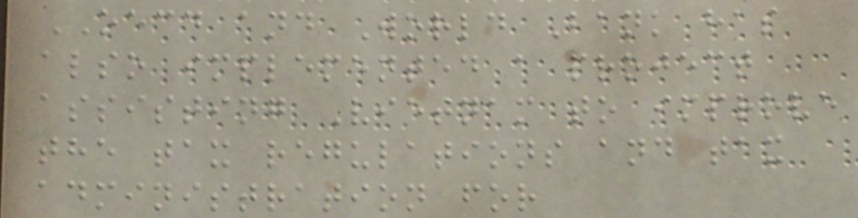OECD and World Bank has
also implemented a project
assisting Vietnam to improve
the tax regulations and tax
administration for
